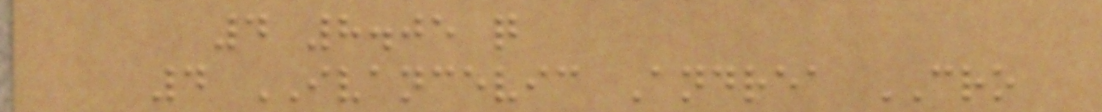4 8.05 q
4 IVANCEVIC Andrea CRO
